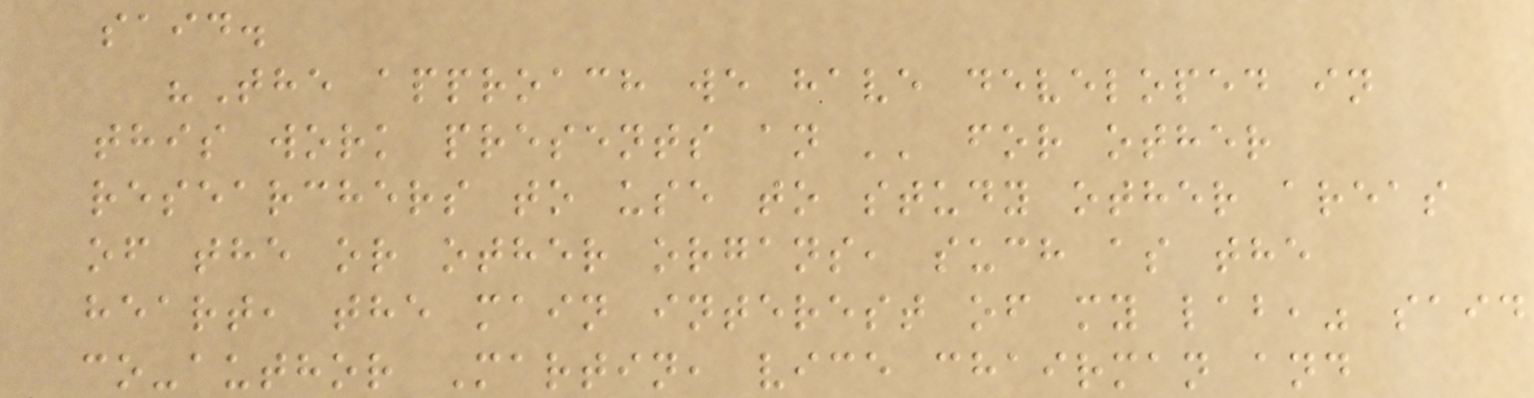said.
"The approach we have developed in
this work presents an '' for other
researchers to use to study other areas
of the or other organs, such as the
heart, the main interest of my lab," said
co-author Martin, vice chairman and
